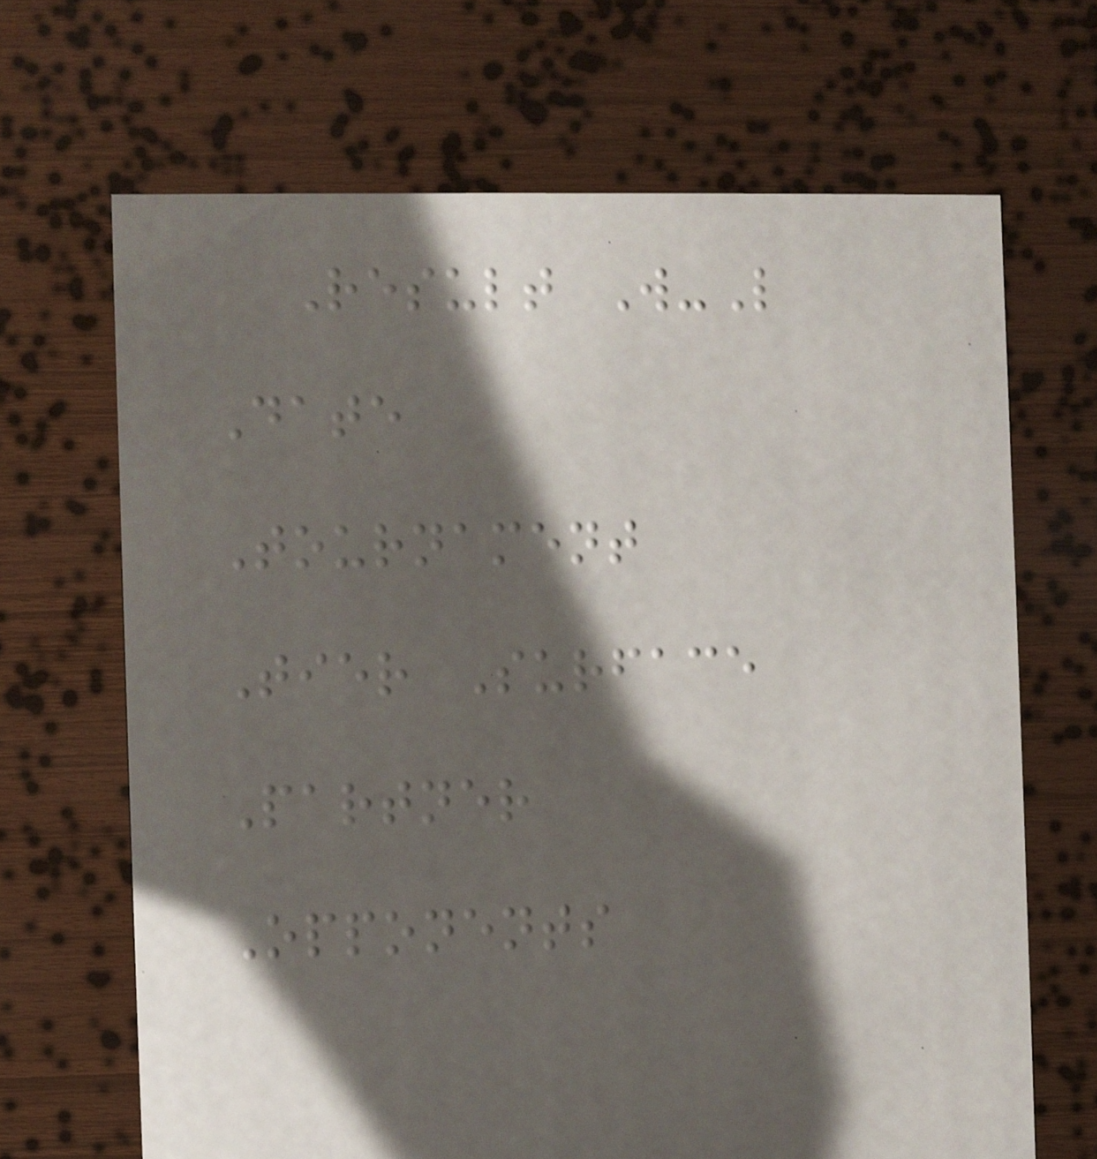Result W-L
Date
Tournament
Tier Surface
Partner
Opponents
